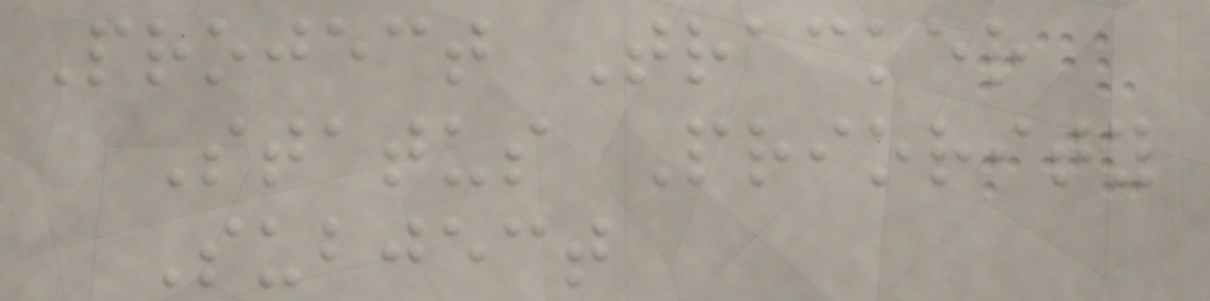Project Tracker
Status Priority
Subject
